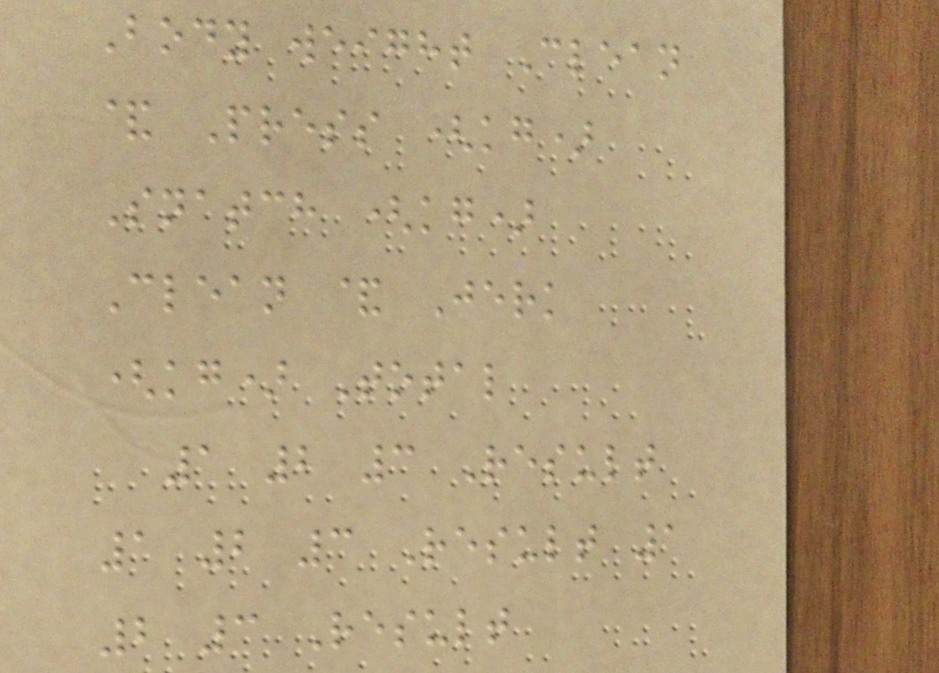Body weight Clean
& Press (kg)
Snatch (kg)
Clean & Jerk
(kg) Total
1 2 3 Result
1 2 3 Result 1
2 3 Result
